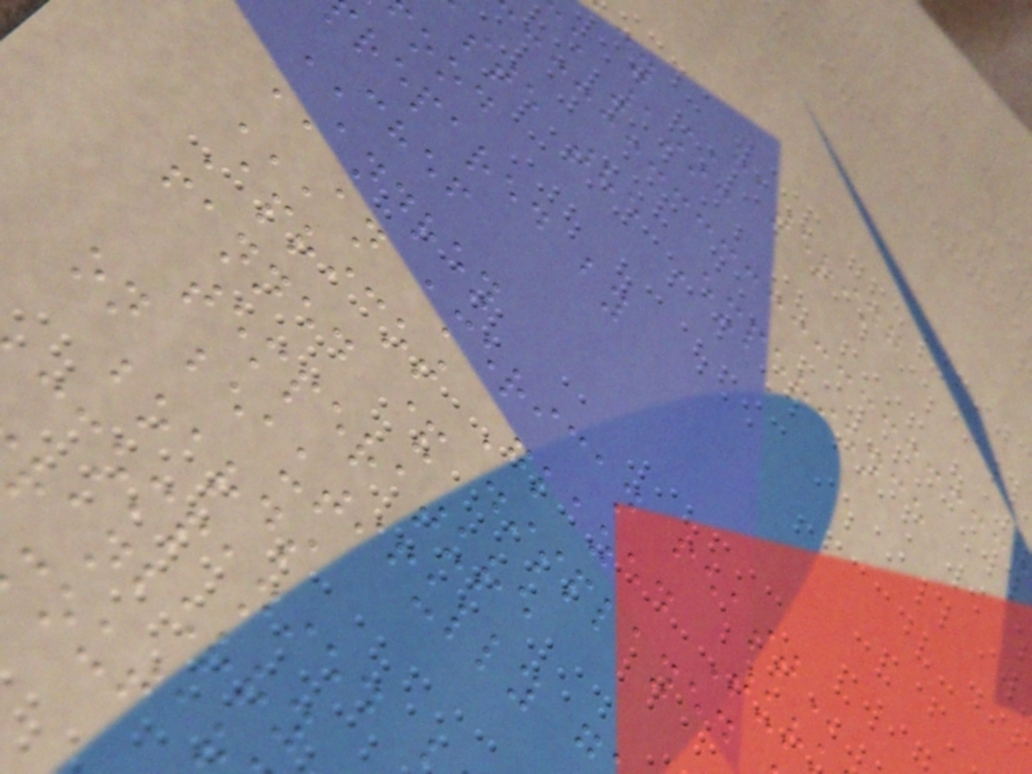cy CATERING
e 1993
ste the Experience
repared by
CHEF
ANDREY
AN AMERICAN FEAST
Apricot Glazed Tur
fanned & displayed
temperature
on beautifully g
boards
ccompanied
